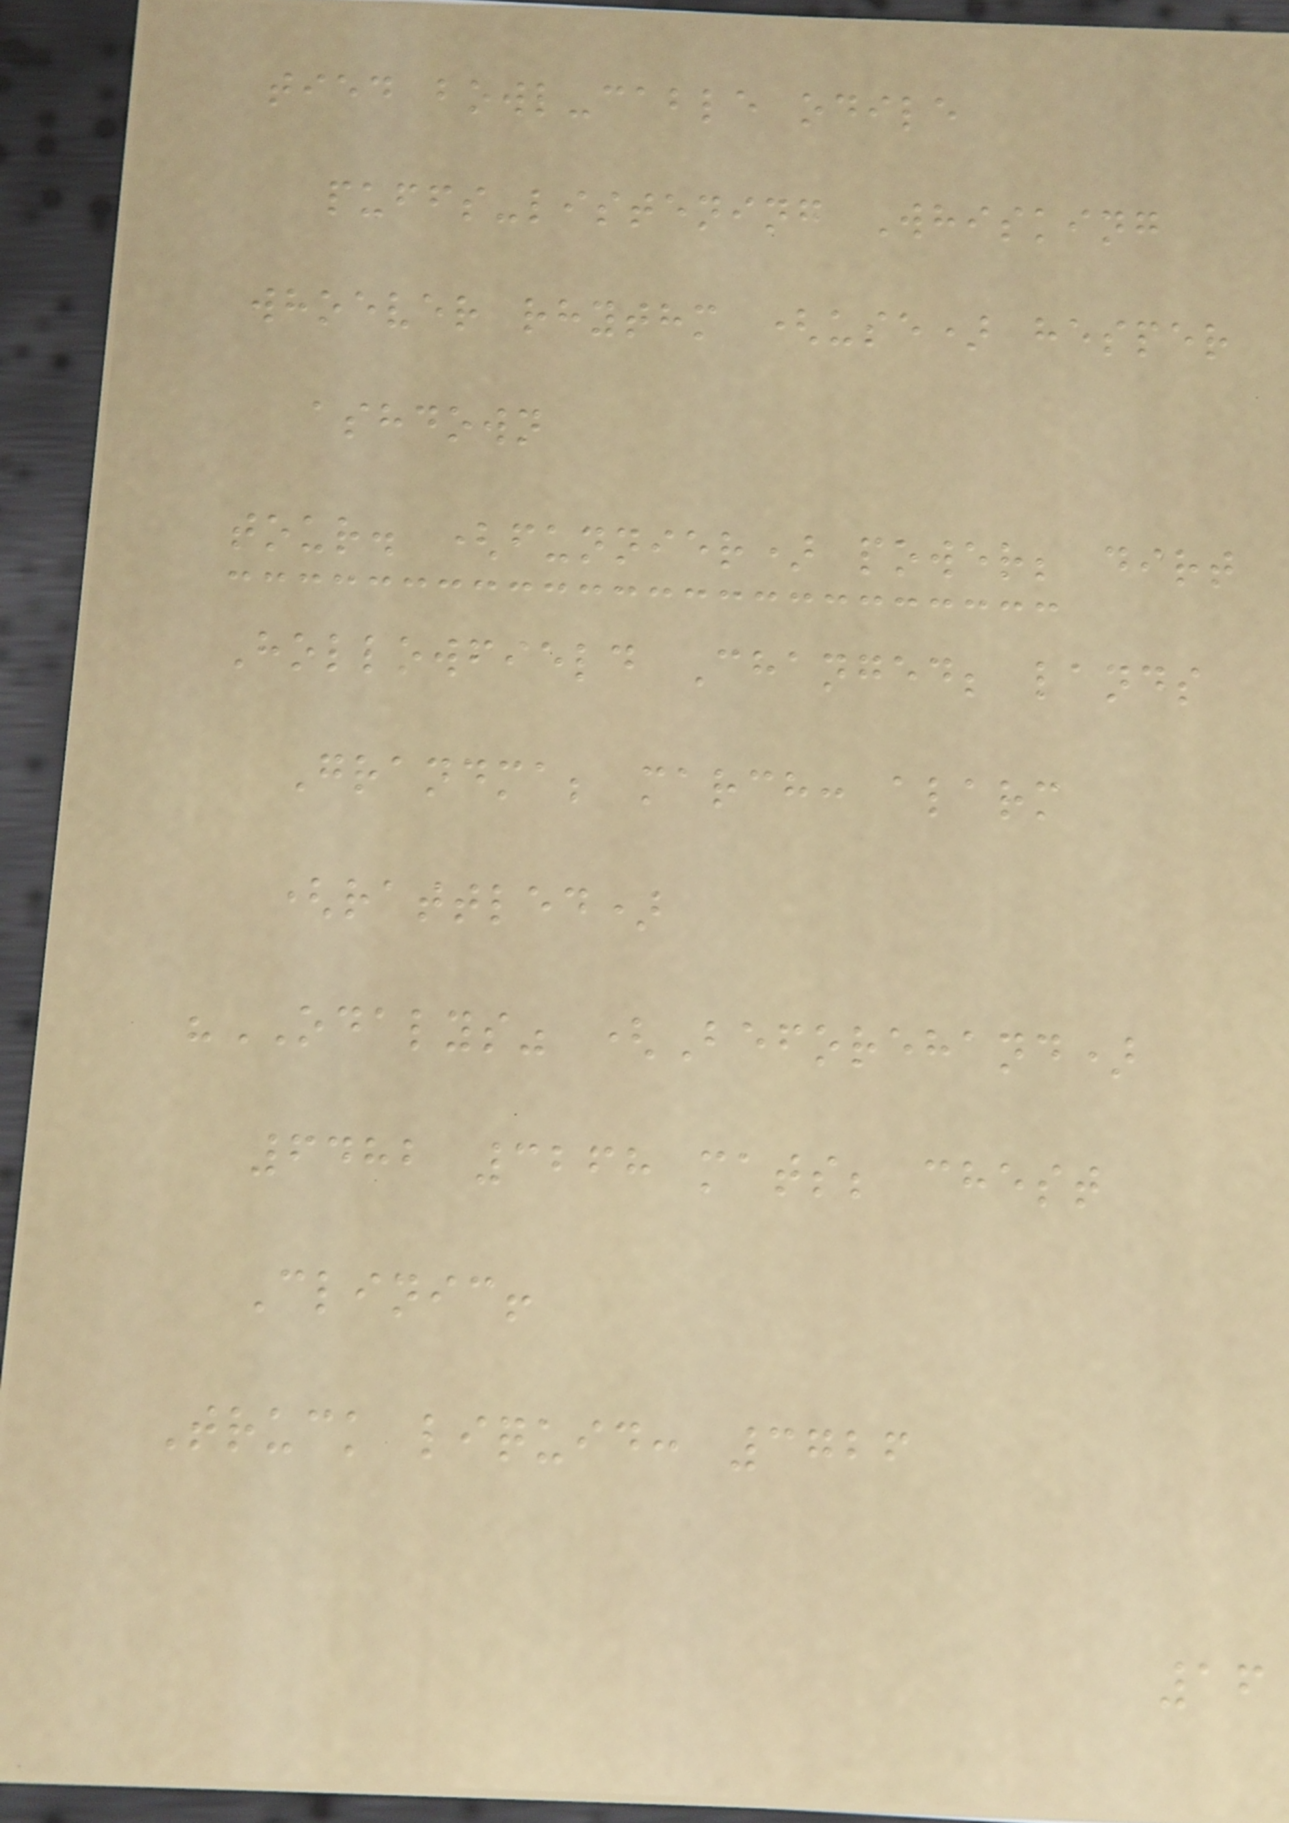tied bowl-cable odile
puffs-listening Whisking
whoever rhythm (use) hesper
ashdown
tour. (funnier) power; dirt
Hollowfield Changed; lands
Grandma; march: alarm
(rattled)
"ODALYS" (Beforehand)
6482 3268 mats; chest
Clinic!
Truck liquid: 3726
16
